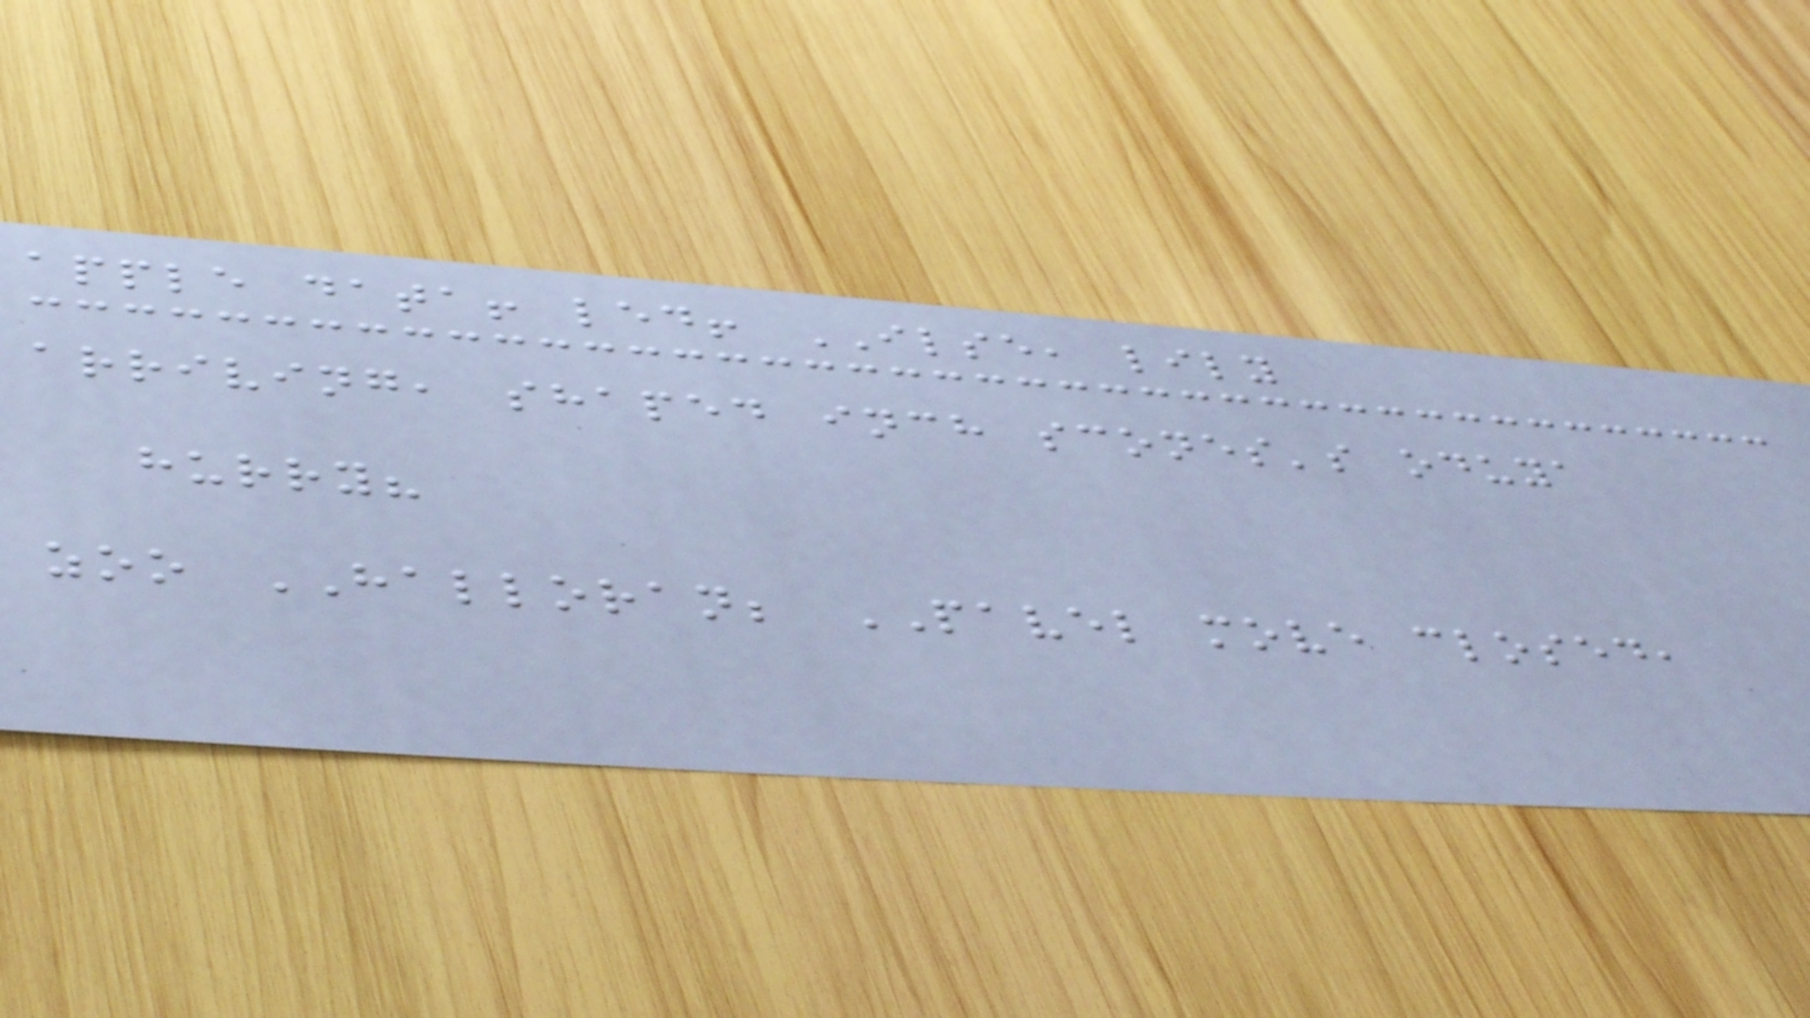apple data! led! ILSE, lily
arriving, shaped inch scones's oduya
hurry?
zoo HALLORAN; PAVEL move closed,
